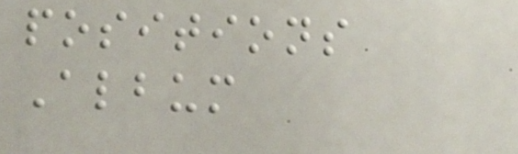positions
Album
